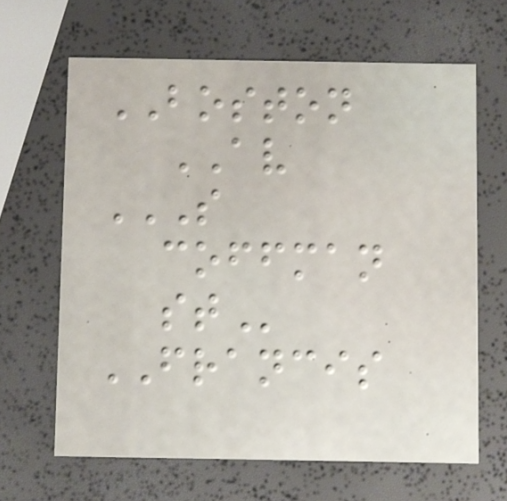BOSTON
AV
S
COFFMAN
ST
FRANCIS
